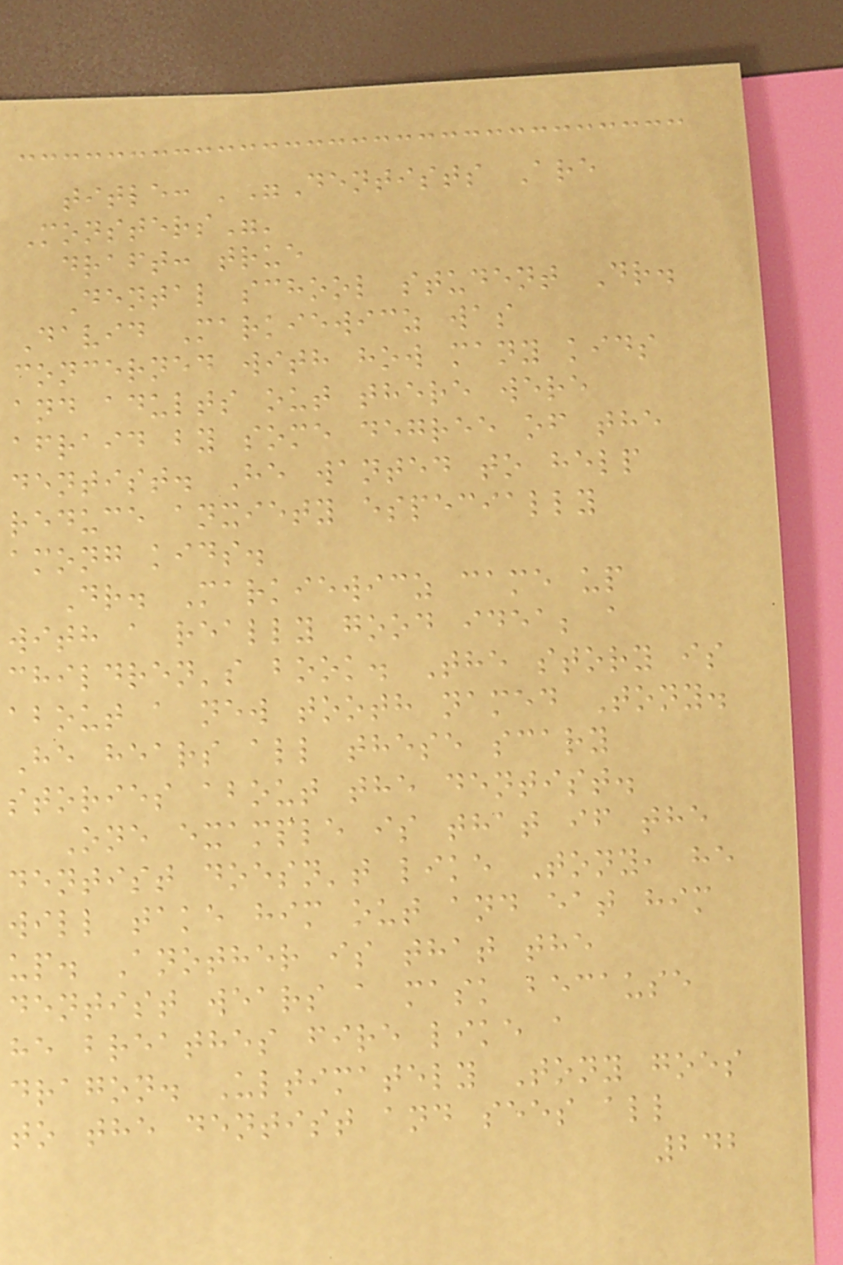title: '"Dentists Are
Monsters"'
draft: true
Dental school student Dr.
David Markiewicz was
concerned with how many kids
and adults out there were
afraid by some degree of the
dentist. He wanted to help
reduce anxiety especially
among kids.
Dr. Markiewicz came up
with a really good idea; a
children's book. The story is
about a new tooth named Tony.
He hears all these scary
stories about the dentist.
One example is that if the
dentist doesn't like Tony, he
will take him out and eat him
up. Another is that the
dentist wears a mask because
he breathes fire like a
dragon. Ultimately Tony goes
to the dentist and sees all
242
